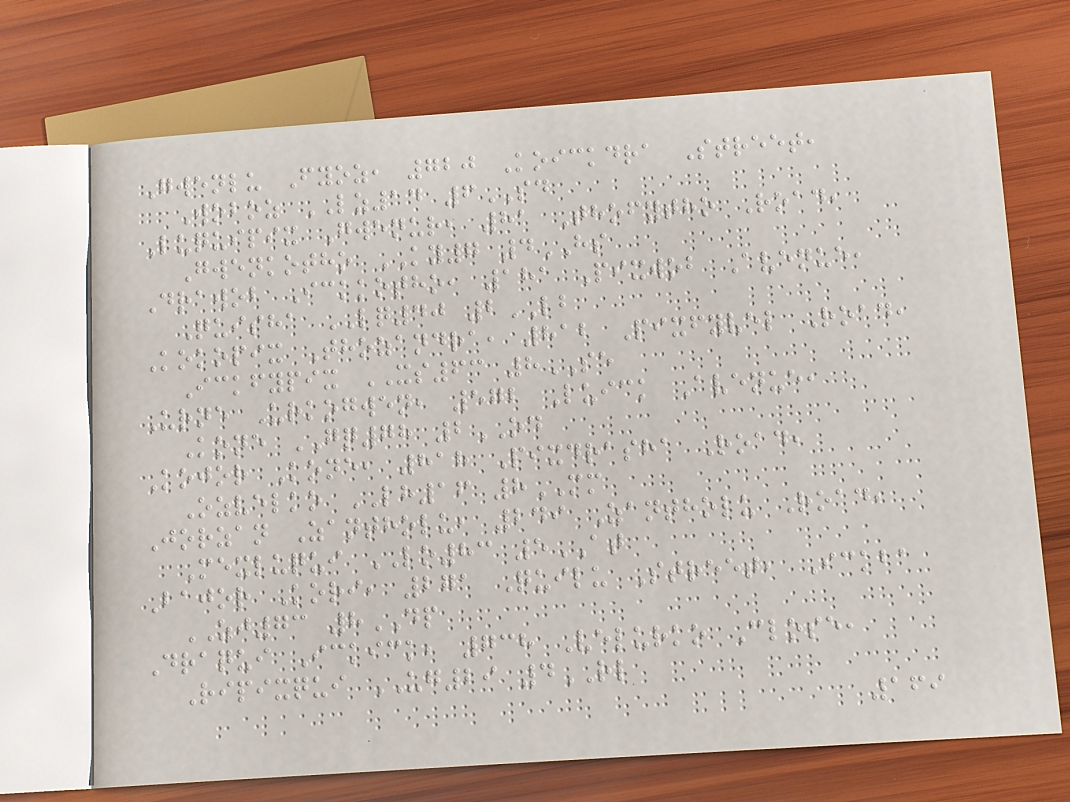Gwenlu Fyoz, 720 Koickdra Street,
Woboz LZ14 6SD
Luquipix Gwenur, 81 Thofytho Road,
Gwenkotho KY7 4HS
Drawob Ickkotho, 181 Pixwob Avenue,
Quisha LQ40 2LB
Kokopix Thozandra, 812 Pixfyvel Road,
Ickfypix XS63 8SE
Urne Urkogwen, 572 Luick Avenue,
Kone GQ78 2OD
Kojor Kone, 818 Pixdrasha Road,
Ozvelko LH16 8MM
Jorzan Zantholu, 249 Zantholu Road,
Mexluqui LO83 5AT
Bajor Kori, 271 Quilu Street, Ickba
ZJ73 8DP
Draqui Ickick, 738 Velurko Close,
Ripixqui UG29 4RL
169
